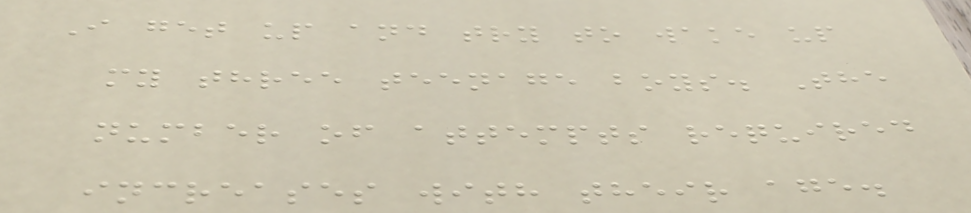I get up and try to wake up
my three teenage boys. The
number of attempts required
increases with their age.
